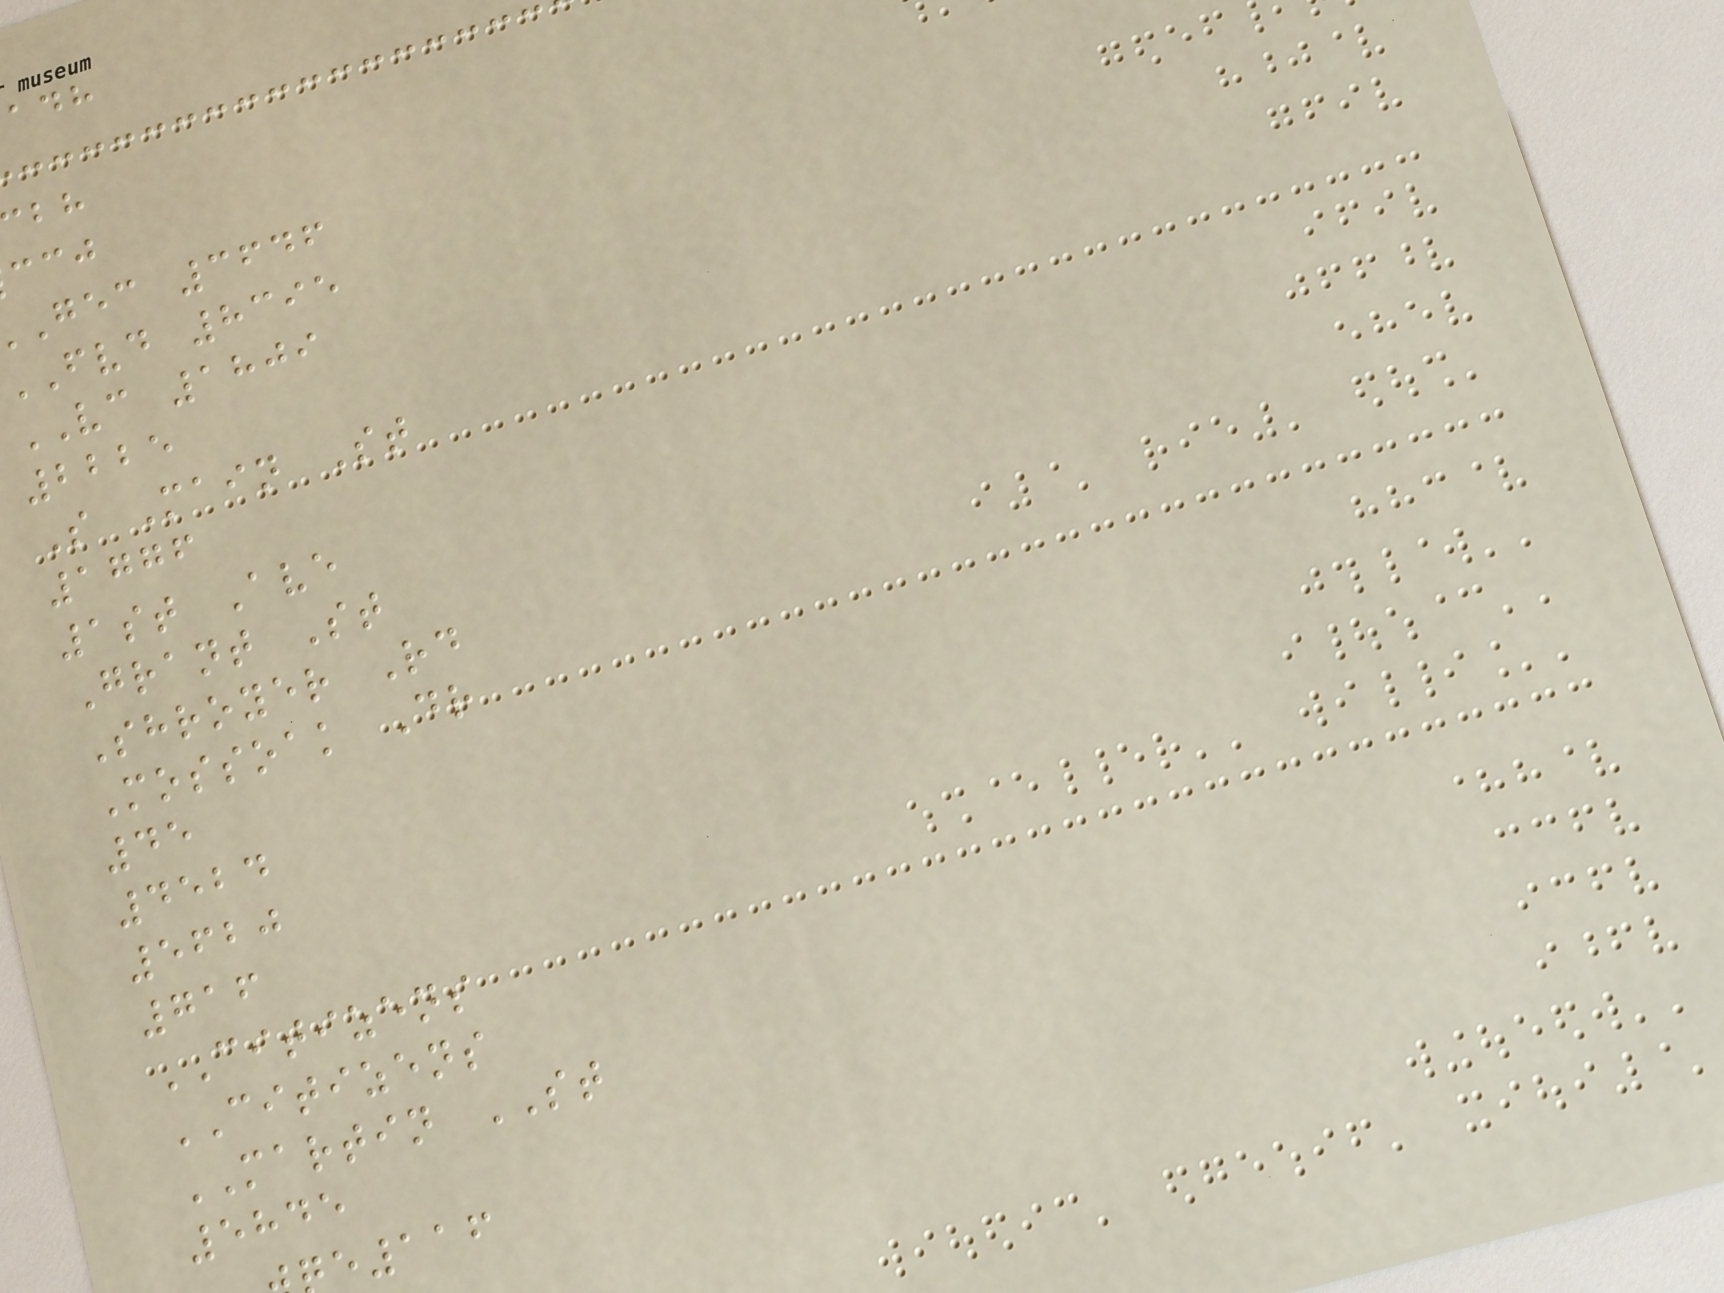gec 3646
FVD 8395
VC 1809
2225
S Main St
1776
1st Ave
Grant St
Shroyer Rd
Mossoak Dr
45
4524
5620
716
CITIZENS
CITIZENS
MARTIN ST
5845
e116
